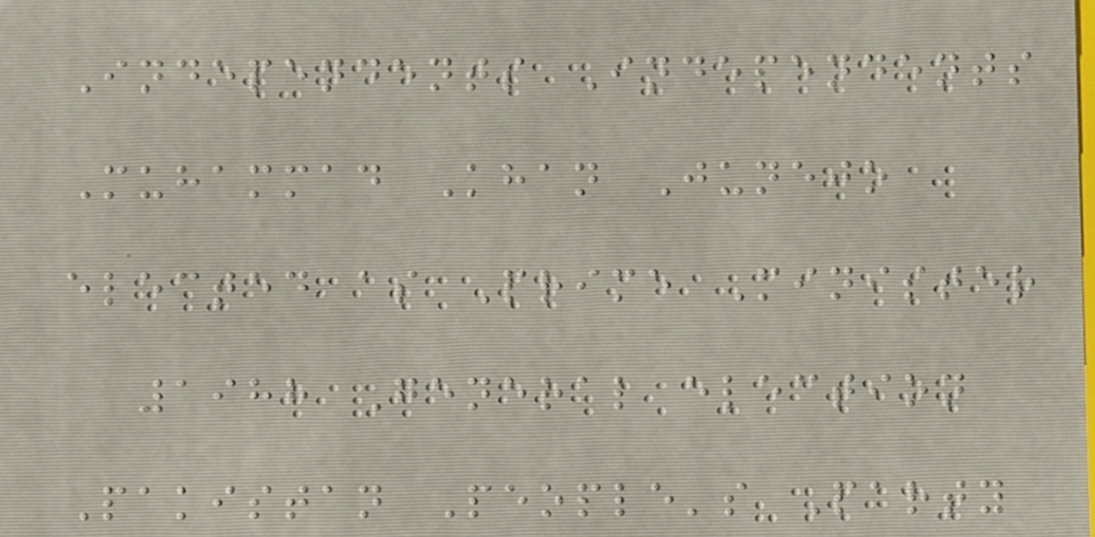Independents Independents
Muhammad Khan Junejo
elected as Prime Minister
1988 General election
Pakistan People's Party
